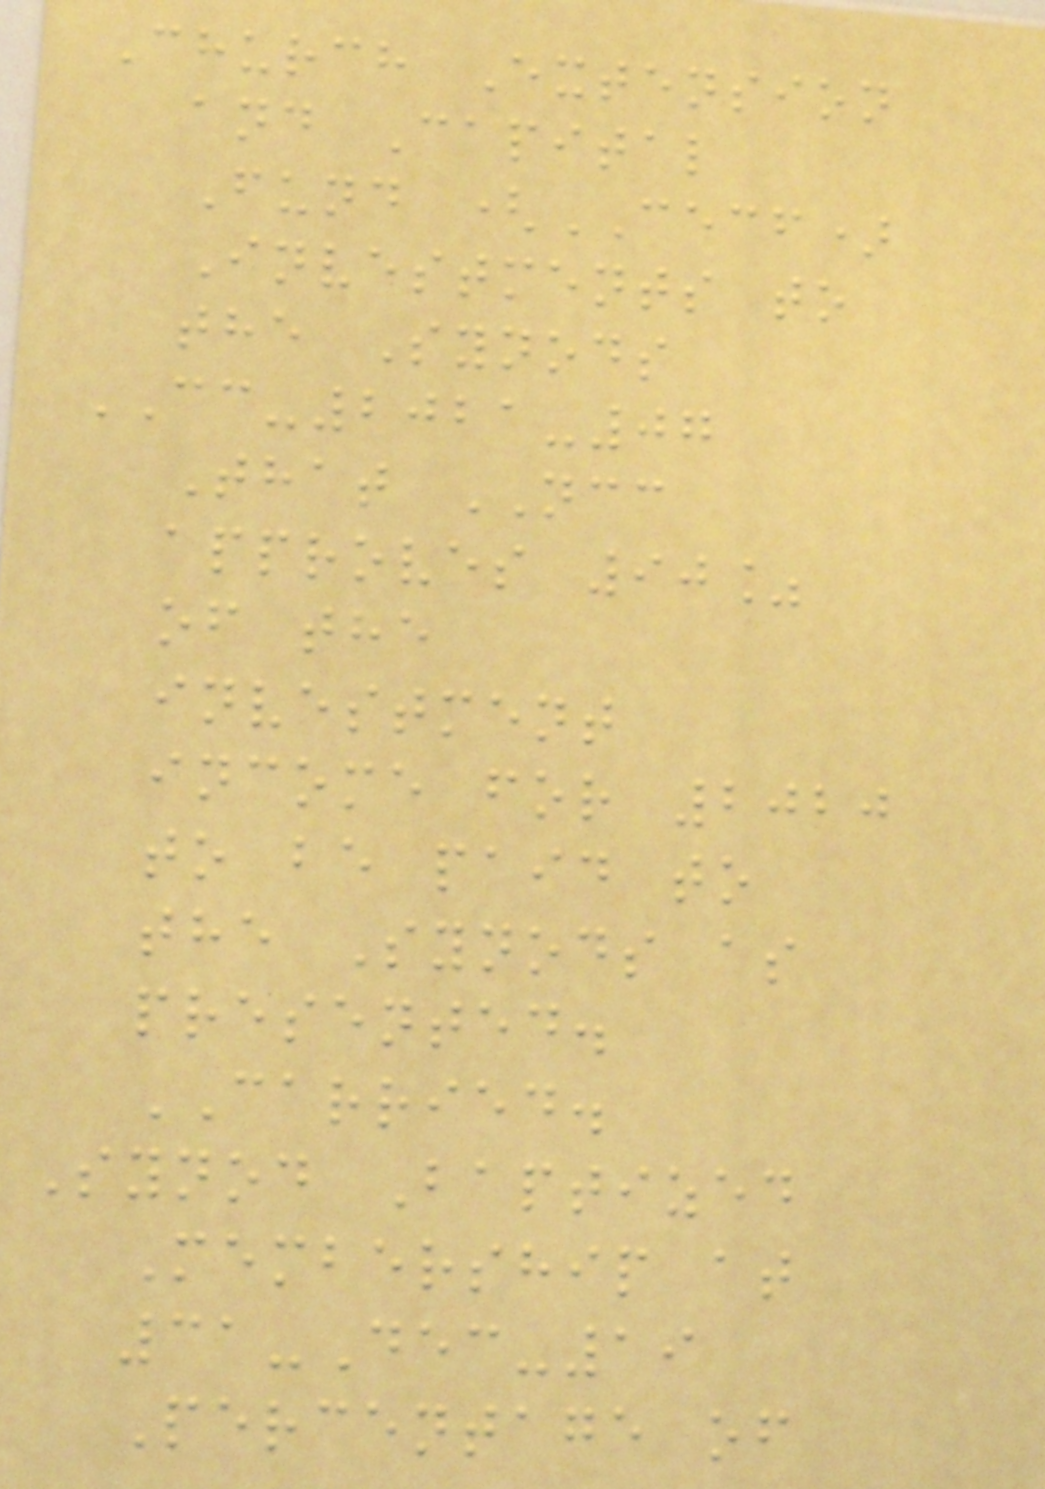Church Extension
and Capital
Fund (CECF)
Investments to
the Synods
CC-2021-07
That NCC
approves 90%
of the
investment
income for 2020
to be paid to
the Synods as
presented.
CARRIED.
Synod Baptized
Membership at
31-Dec-19
Percentage of
